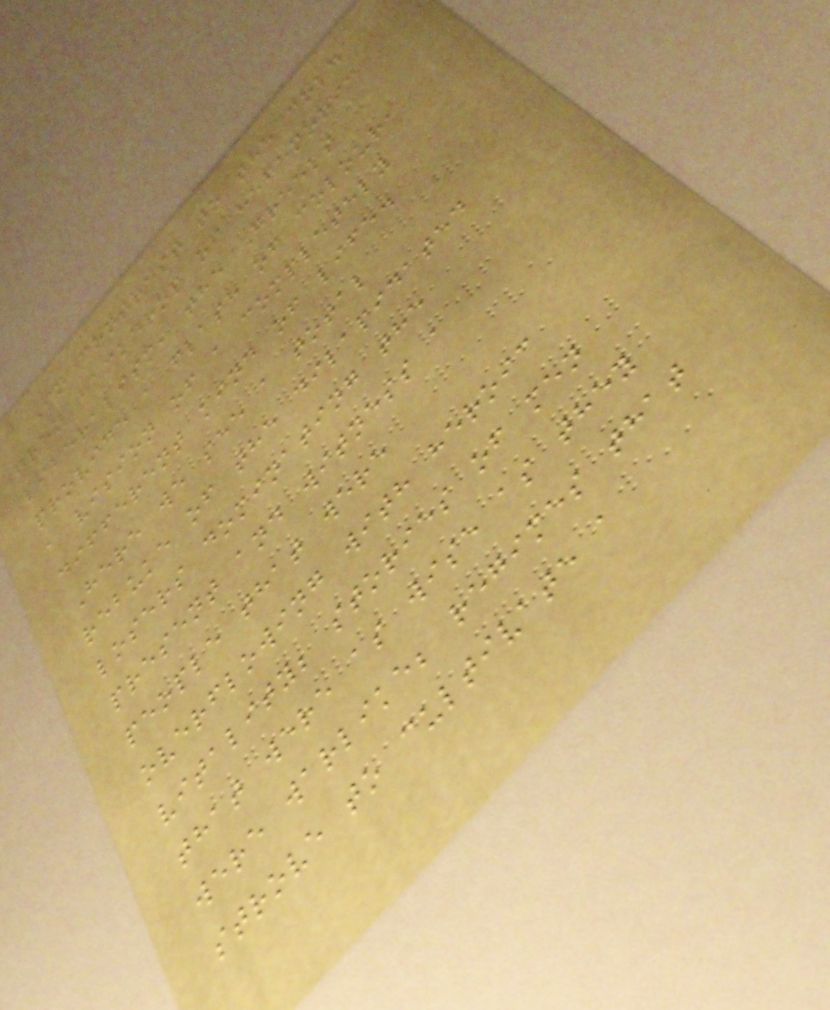In contrast to the cold
grey backdrop of hegemonic
liberalism, the Greeks
provide a flash of colour,
a vision of a completely
different kind of life.
Here we see a total
rebuke of the dilapidated
losers dominating the
present and witness a
people that were
overflowing with heroic
vitality; stories of men
that were as wise as they
were warlike; regimes that
strove to cultivate a
